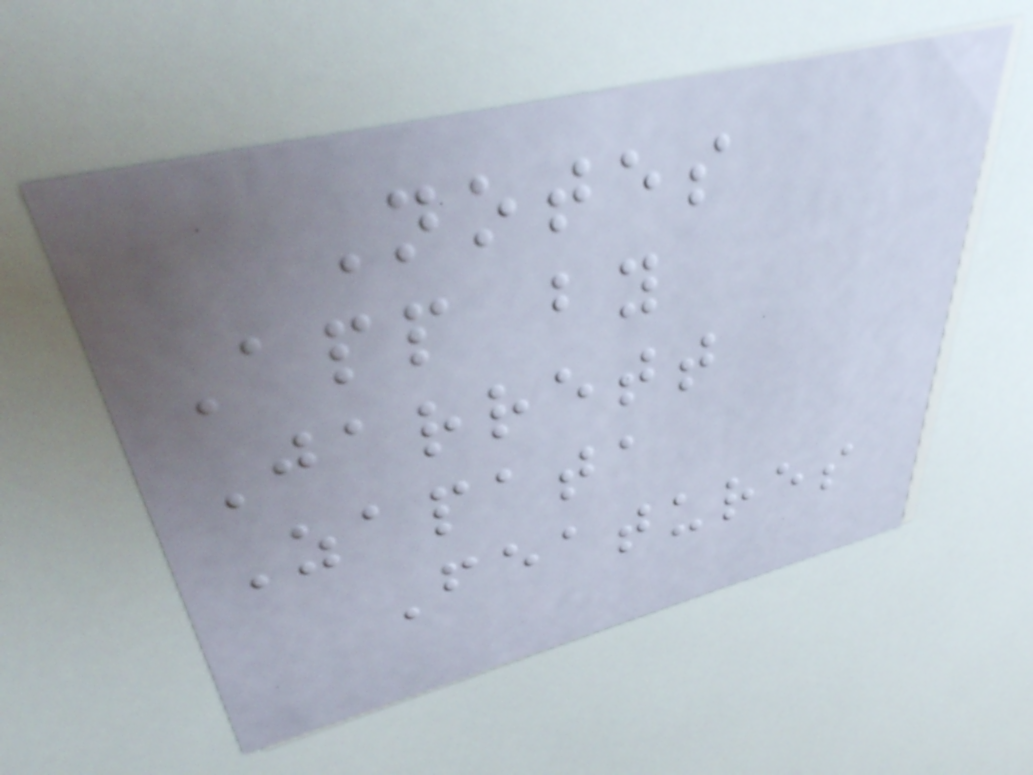Notes
App by
Jarrett
Zapata
Features
